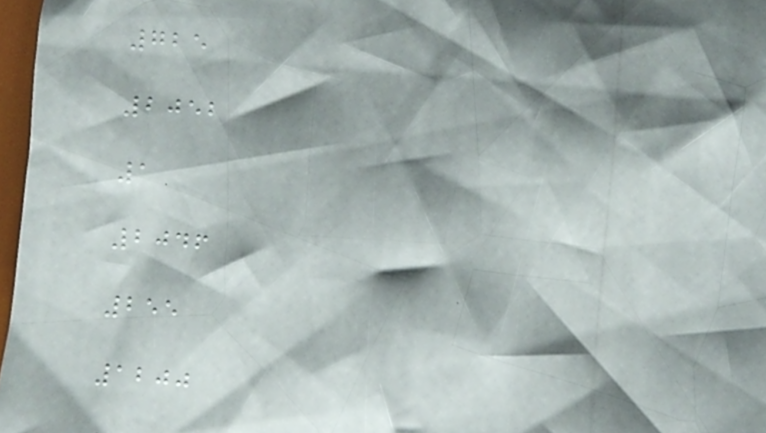725
2052
1
2046
255
1200
